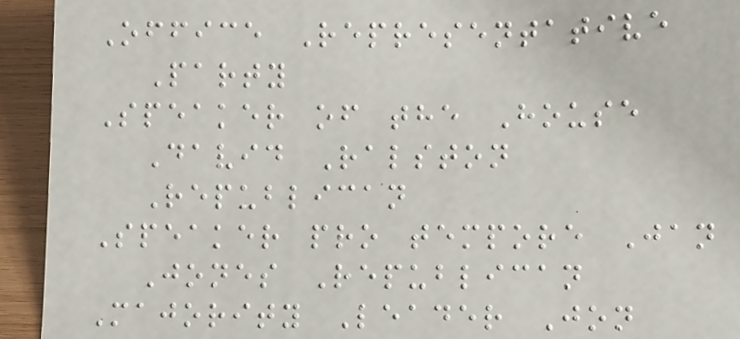Office Representative
Party
Speaker of the House
David Ralston
Republican
Speaker pro tempore Jan
Jones Republican
Majority Leader Jon
